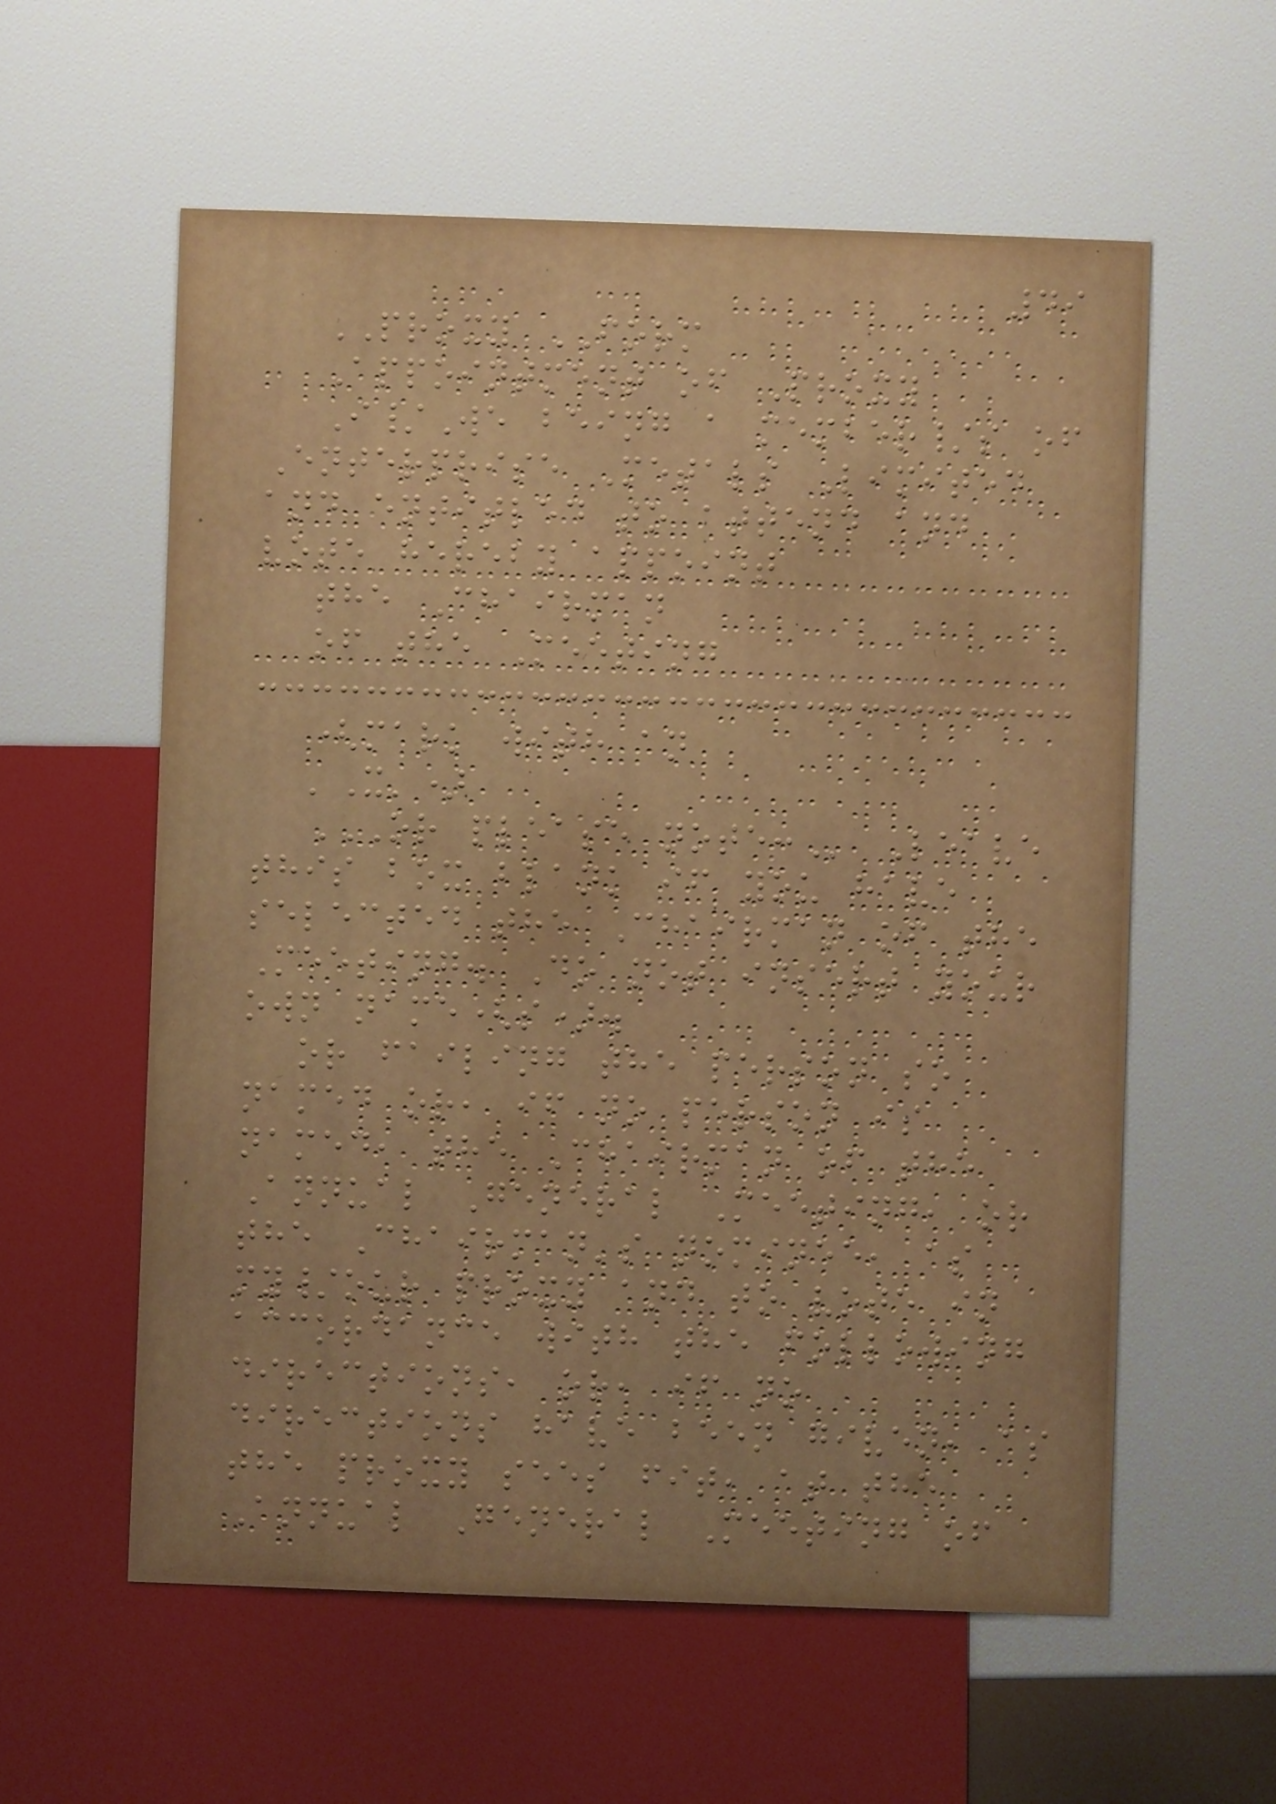49
PROXY FORM
Appointment of Proxy
I/We being a member/s of
Enterprise Metals Limited
and entitled to attend and
vote hereby appoint
the Chairman
of the Meeting
(mark with an
'X')
OR PLEASE NOTE: Leave
this box blank if you have
selected the Chairman of the
Meeting. Do not insert your
own name(s).
or failing the person so
named or, if no person is
named, the Chairman of the
Annual General Meeting, or
the Chairman's nominee, as
my/our proxy and to vote in
accordance with the following
directions, or, if no
directions have been given, as
the proxy sees fit, at the
Annual General Meeting of
